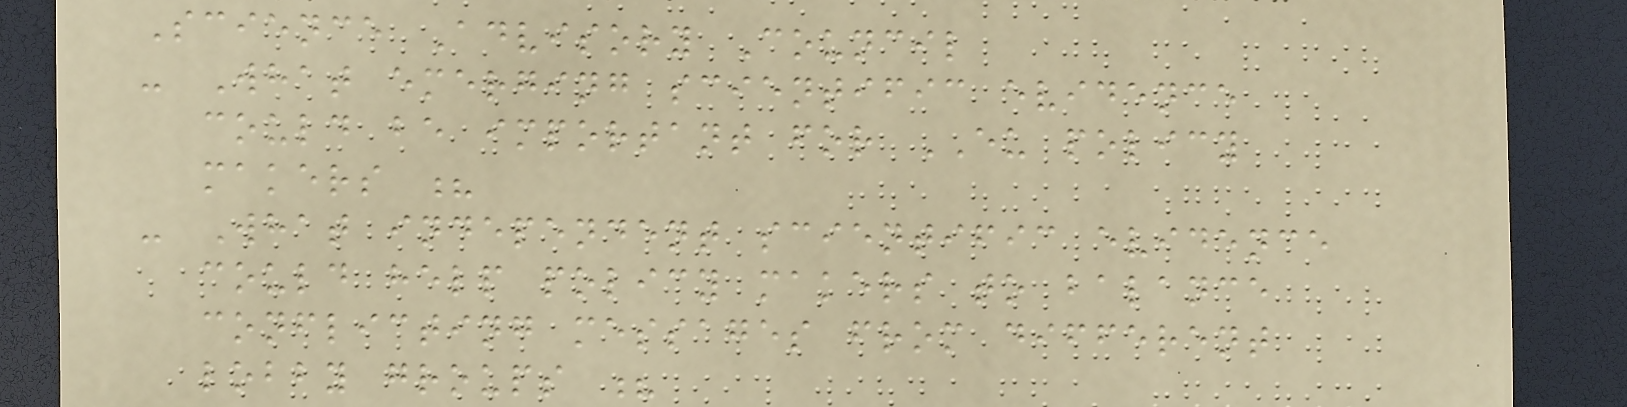Science Advisory Council
- What emerging scientific evidence
could be important for EU policy
makers ?
- What independent scientific evidence
could help policy makers to balance
conflicting messages from different
lobby groups ?
